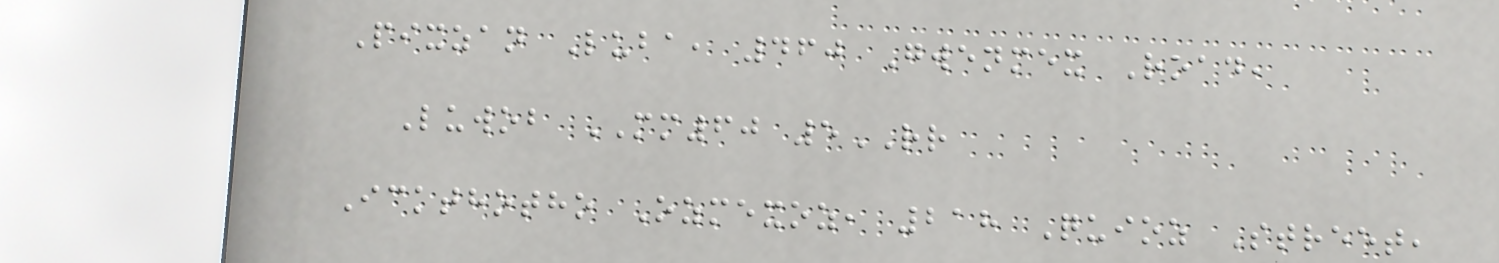Pixzan Luba, 460 Gwenmex Road,
Luwob MM60 5RR
Ickthotho Ozmexoz, 218 Quioz Street,
